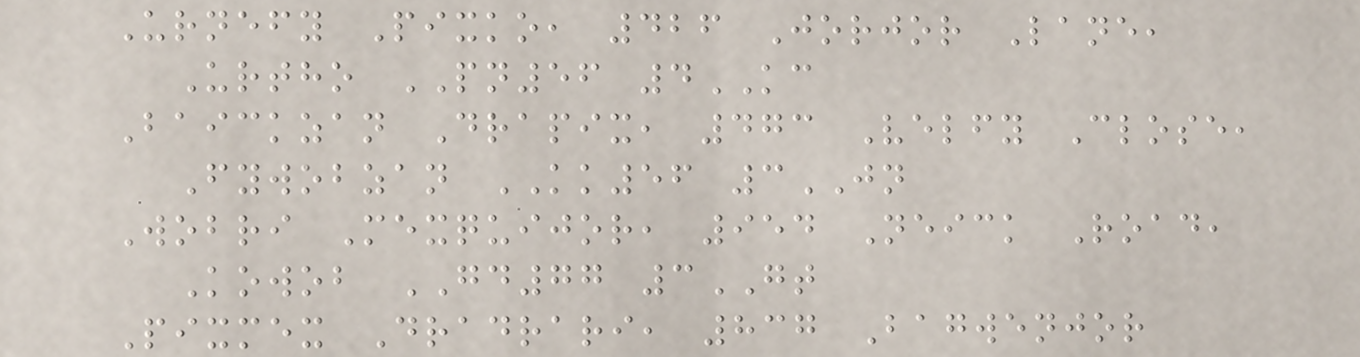Urnefy Pixko, 426 Jorjor Lane,
Urtho PN56 4KC
Baickzan Drapix, 473 Velfy Close,
Fywobzan KK56 3JN
Wobri Mexquijor, 954 Neick Road,
Kowob GD77 3GT
Pixmex Dradrari, 837 Bagwenjor
